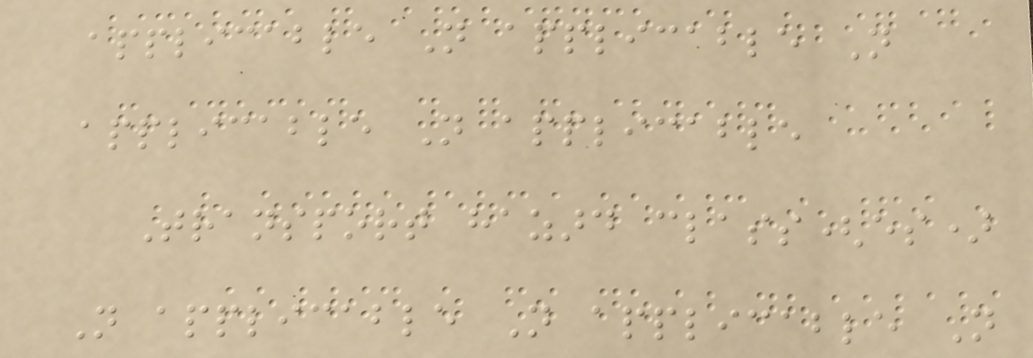applicable Not applicable Not
applicable Not applicable
Transport hazard class(es)
Not applicable Not applicable Not
